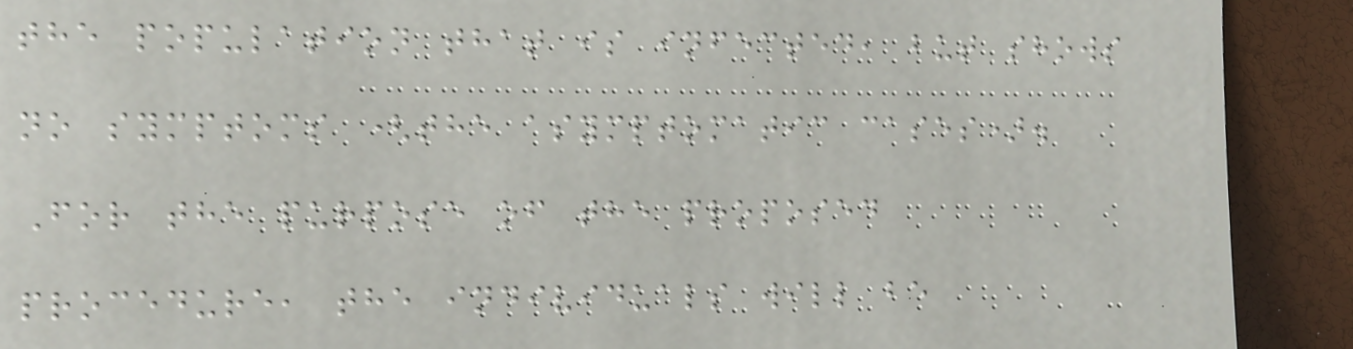the population that is infected, but shows
no symptoms (the asymptomatic cases).
For the purpose of the proposed
procedure, the individuals will be
